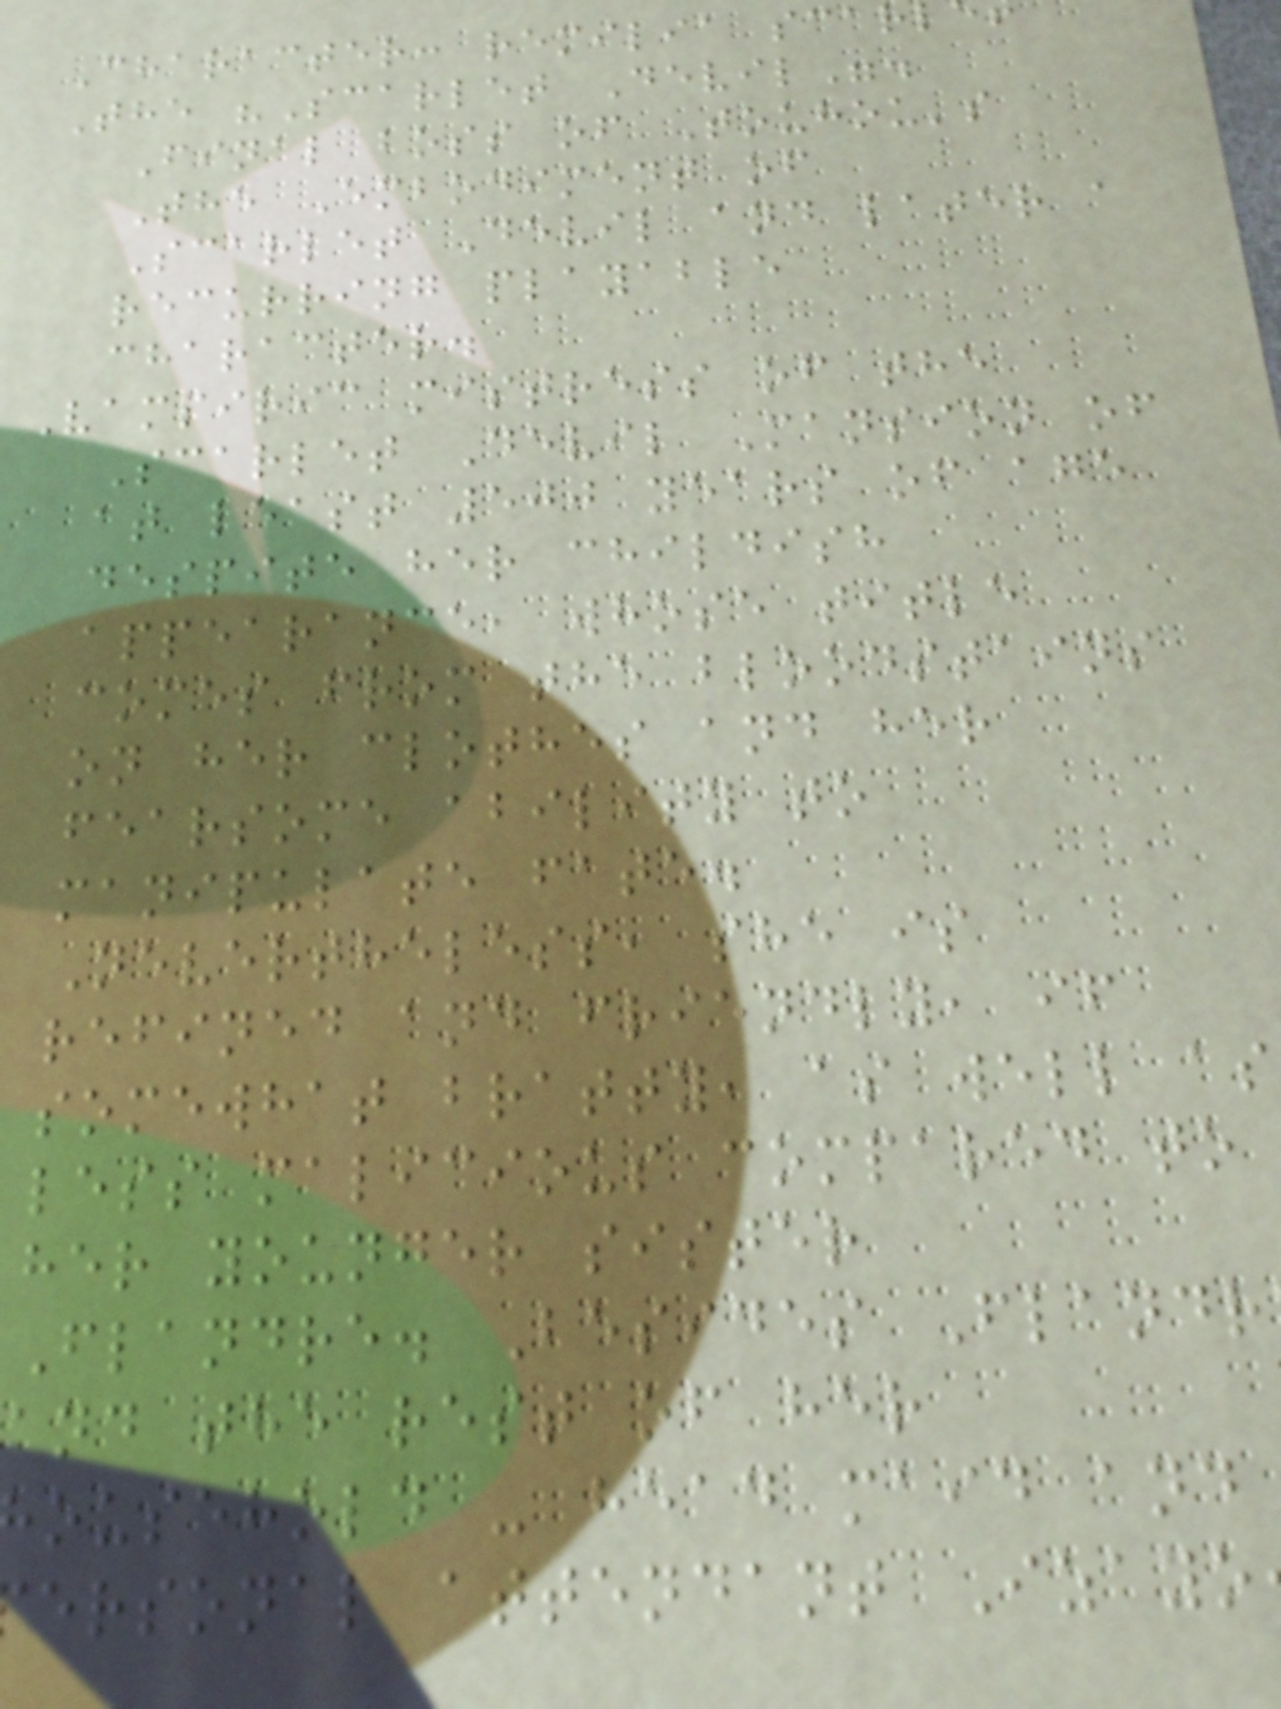Character: remilia scar
The "Scarlet Devil".
Final boss of Touhou's
The Embodiment of
Scarlet Devil and later a
recurring playable
character.
Vampiric mistress of the
Scarlet Devil Mansion of
at least 500 years of age
despite her childish
appearance, whose title
comes from the bloodstains
on her clothes and her
fearsome ability to
manipulate fate.
Nevertheless, she is
refined and friendly, if
somewhat bratty, as well as
less malicious compared to
her younger sister
Flandre. Besides Flandr
and the rest of her
ousehold - head maid and
ersonal attendant Izayo
